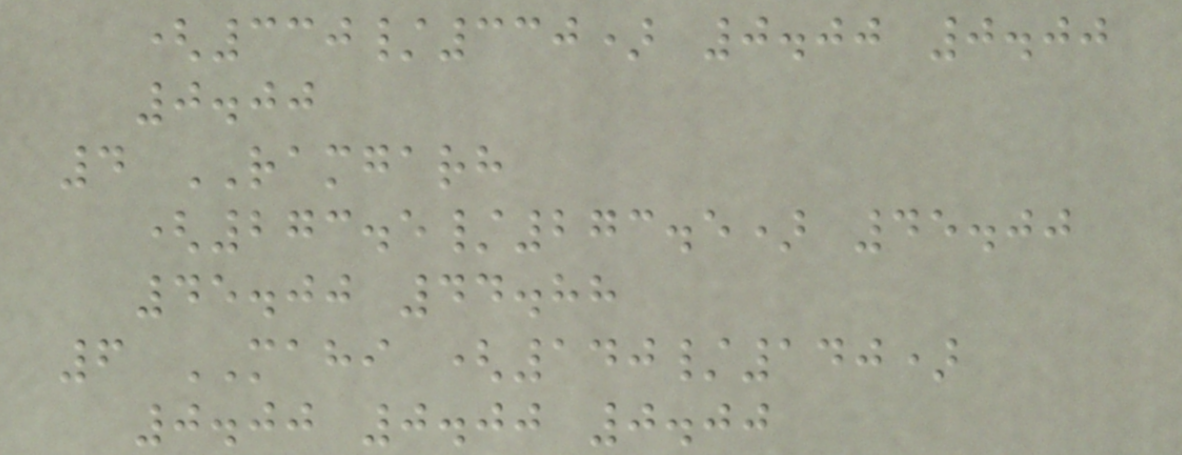(330/330) 0.00 0.00
0.00
4 RAMGARH
(273.5/273.5) 45.00
45.00 44.88
6 MAHI (140/140)
0.00 0.00 0.00
